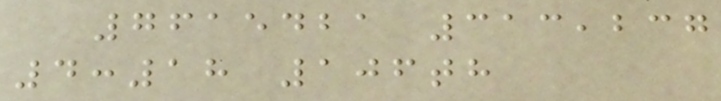7615421 313,237
4:18 106th
